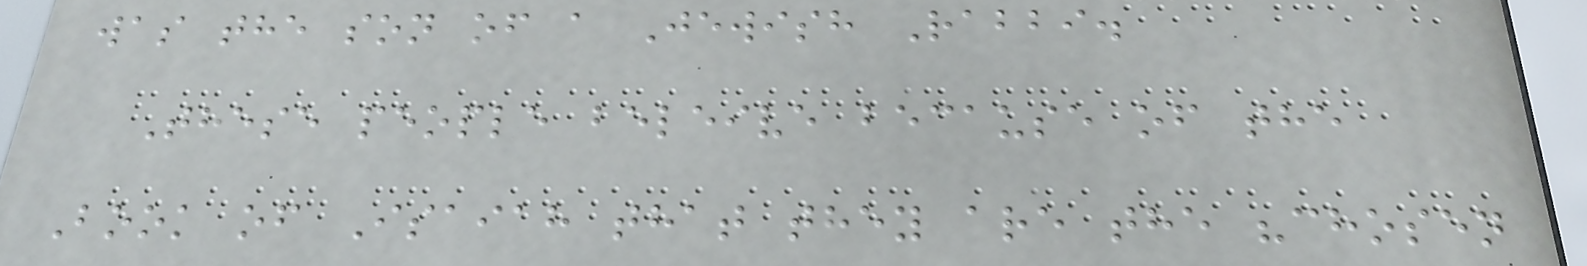was the son of a Jewish Rabbi.
These people beleive because of the
Book of Isaiah that they are the "chosen
